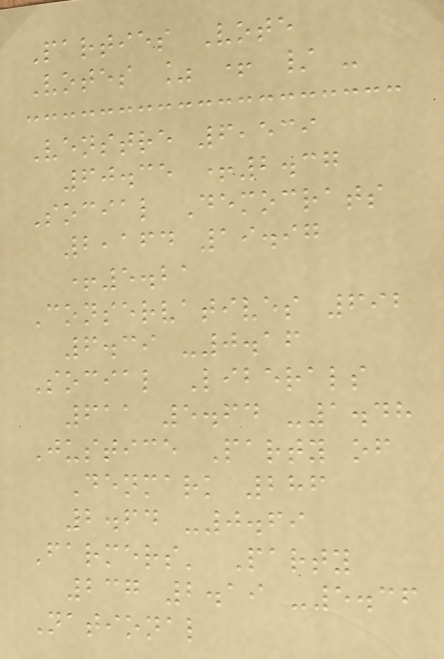Parties Vote
Votes % + / -
Venstre 6,539
60.35 +2.37
Social Democrats
2,164 19.97
+5.21
Conservatives 692
6.39 -0.16
Social Liberals
611 5.64 -1.48
Justice Party of
Denmark 286
2.64 -0.69
Farmers' Party
237 2.19 -5.36
National
